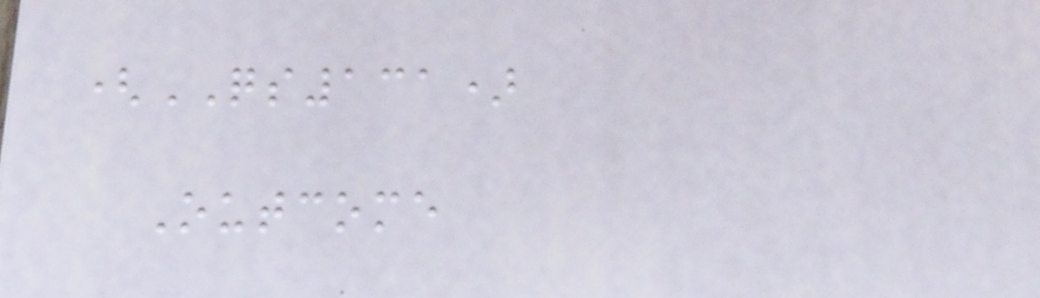(QS131)
Outcome
